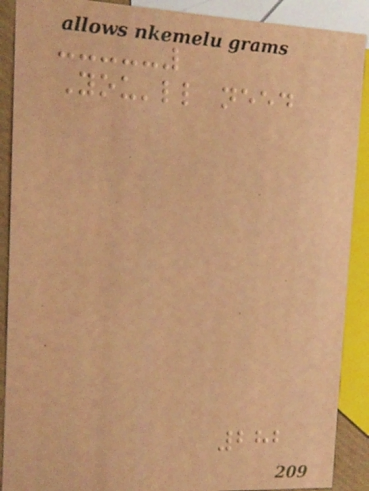You'll need
282
